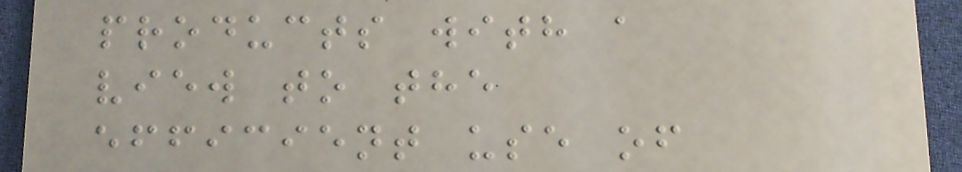products with a
view to the
efficient use of
